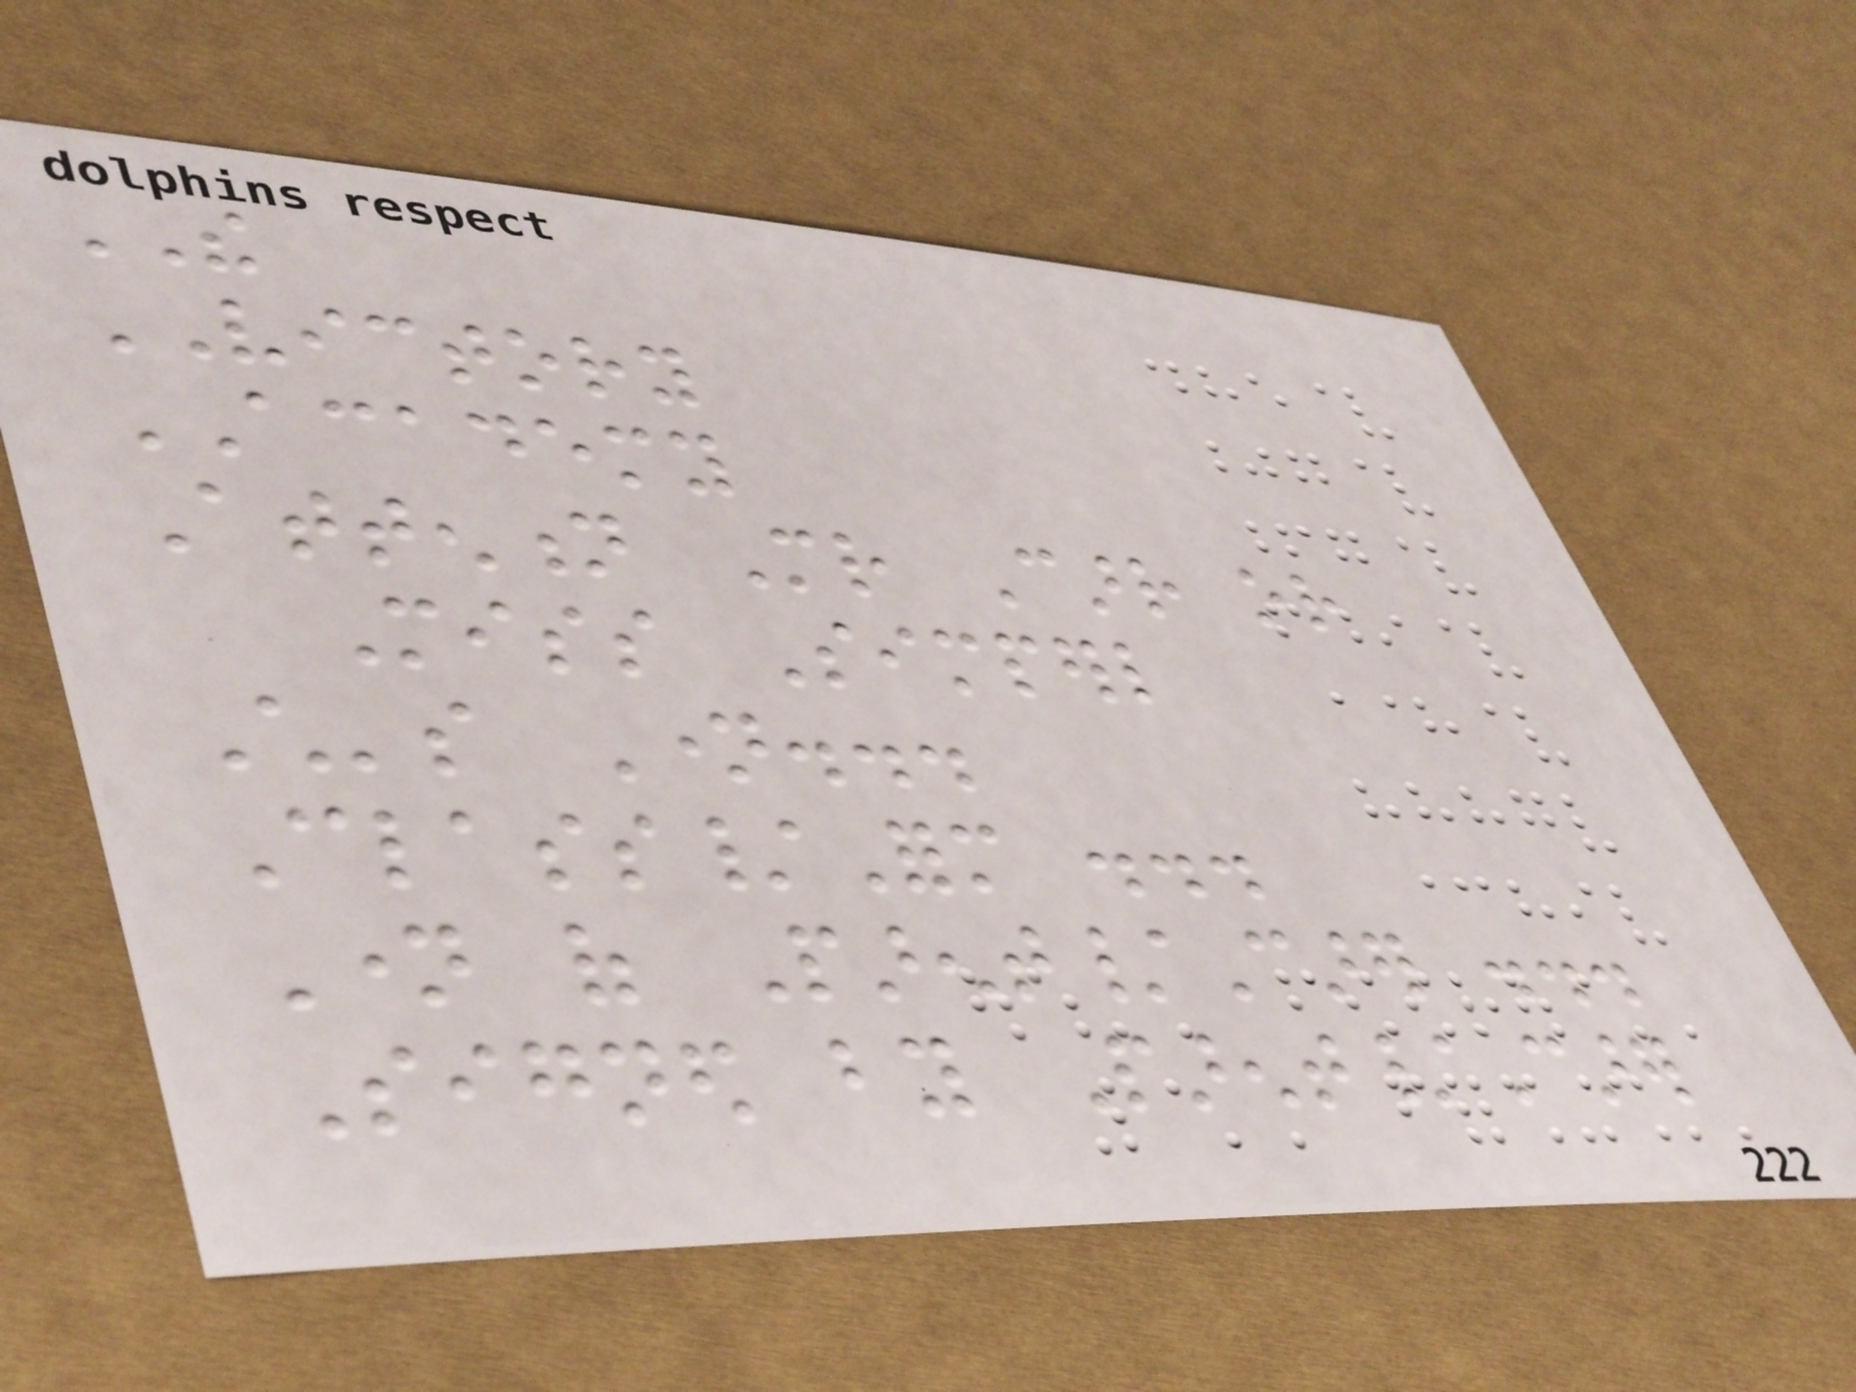THE
VICTORY
ACADEMY
Attention Mr Carr or
Miss Simperl
Child's Name...
Class/Form ...
Name of Parent/Carer ...
Signed by Parent/Carer
